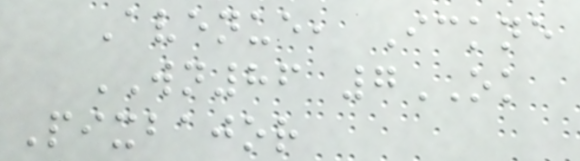Avenue, Ickne
WN86 7OK
Pixbajor
